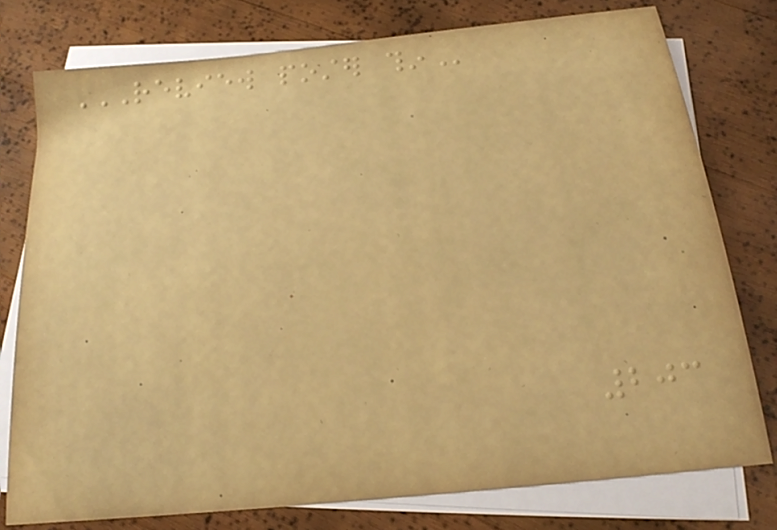REVIEW POSTER THIN
203
